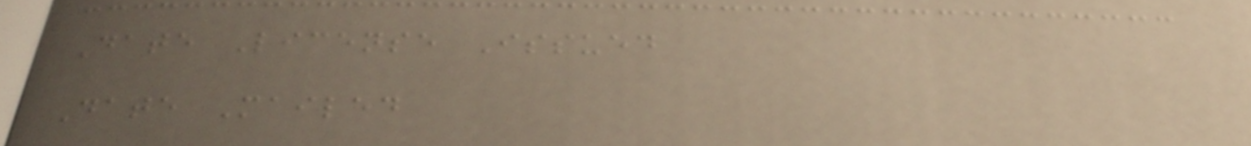Date License Issued
Date Mailed
